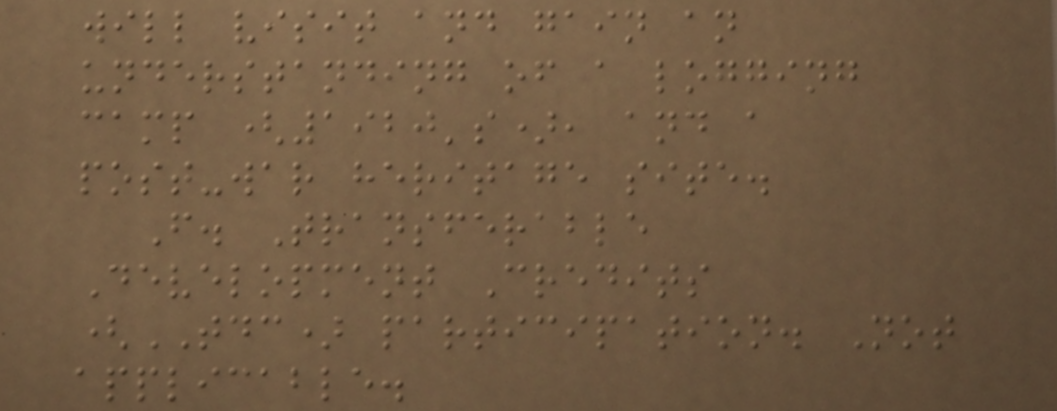will visit and gain an
understanding of a logging
camp (1920's), and a
post-war heritage site.
F. Transferable
Development Credits
(TDC) participation. Not
applicable.
